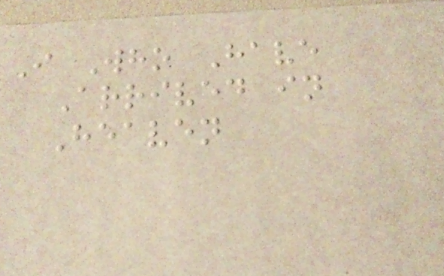I Who Have
Arrived in
Heaven
